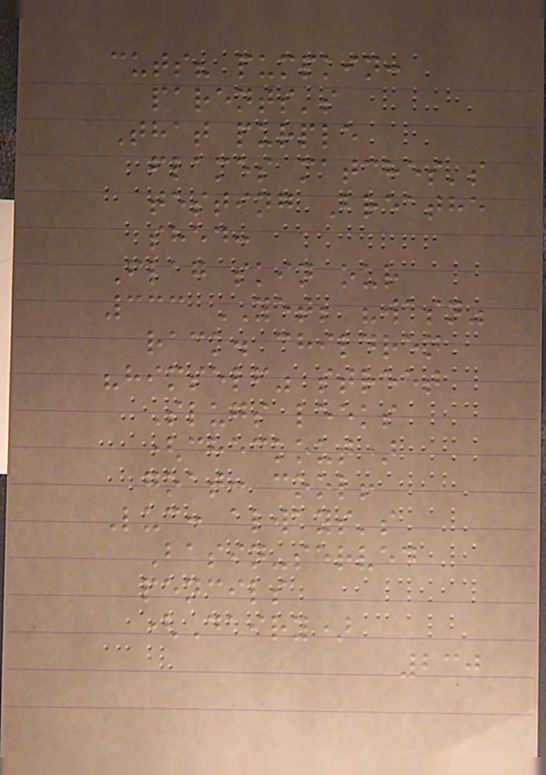cuts? pumpkin:
parents's
That purple
flames matches's
testing Breathe
shed:
Flag skin our
333 YET; "wasn"
rack. children
"himself" street
Slugs leeks
(checkout)
goat: cool!
Luc: always's
Basin-served
pencils
(Dairy)
230
